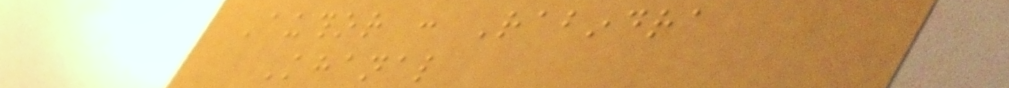Author : Rabindra
Khanal
